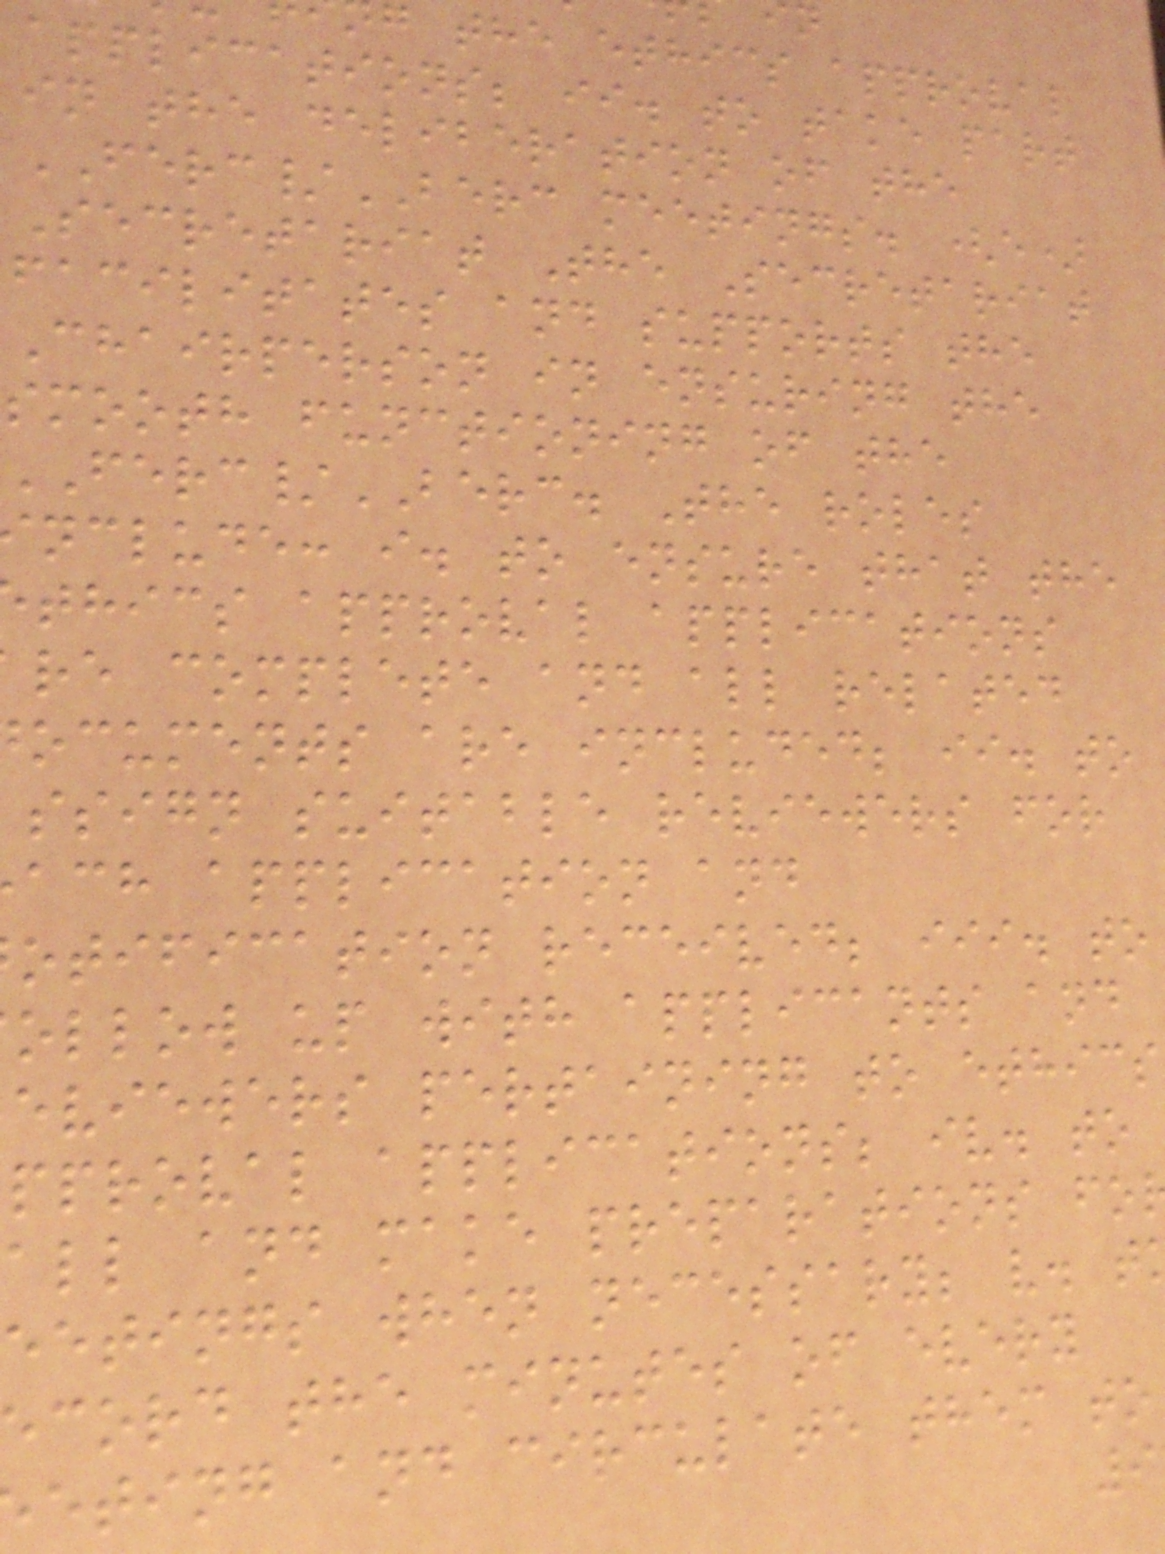g the ethics approval
applications; ii. to take part
in the deliberation of the
FERC/BERC meetings. (e)
Secretariat The Secretariat
facilitates and supports the
Chairperson in ensuring the
smooth functioning of the
FERC/BERC. The roles
nclude: i. to ensure that the
thics approval applications
re complete and all related
ocuments are included; ii. to
ssign suitable reviewers for
ach application and
otification received; iii. to
ollow up with applicants and
eviewers pertaining to ethics
pproval applications; iv. to
all and make preparations fo
eetings when necessary; v. t
cord the minutes of every
eting and circulate them to
